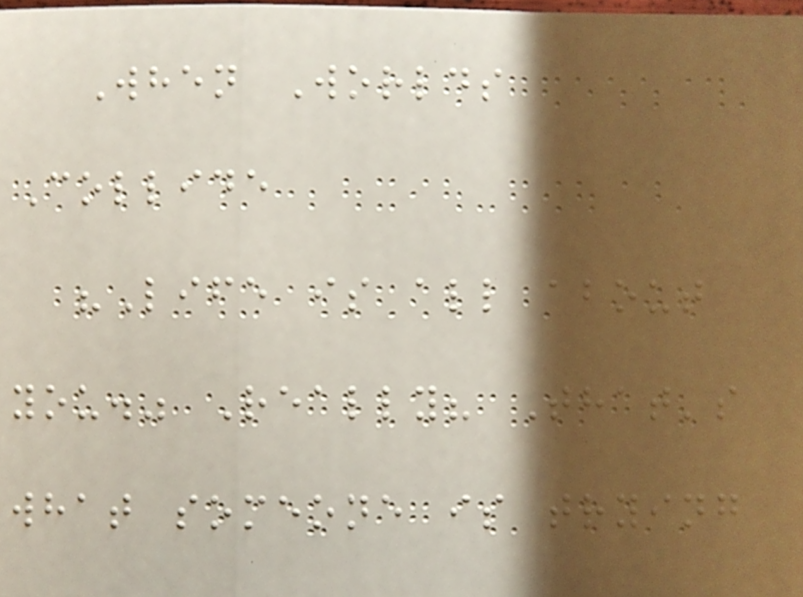When Worlds
Collide
"Life is all about
you." Really? That's
what someone is trying
